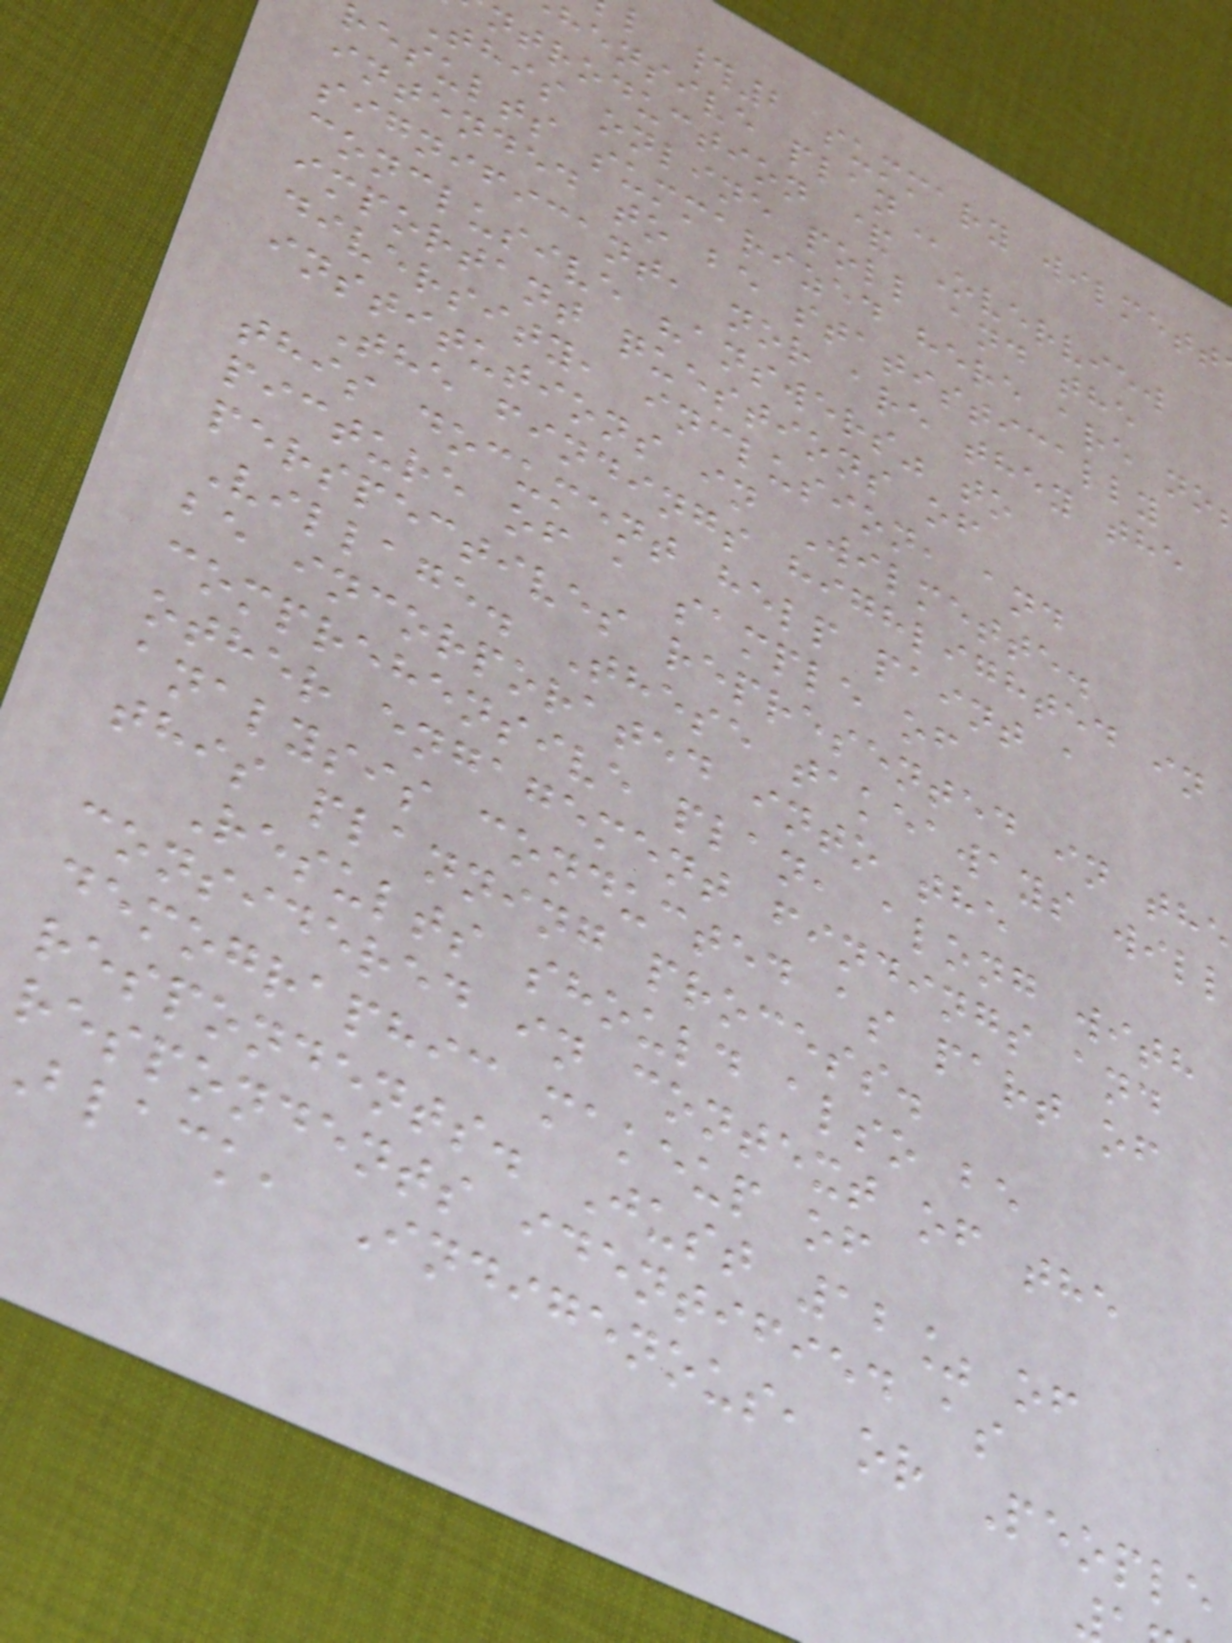l #2 summary
hensive
ntroduction & Overview
This online poll and the
results summarized here are no
intended to be statistically
significant, nor are they the
conclusive "answers" to
important questions of
diversity, inclusion, and
institutions in Wilmette.
The findings highlighted in
this document help paint a
picture of a sample of
perspectives represented in the
Village. These takeaways will
be incorporated into the
comprehensive plan, along with
other engagement findings and
analysis conducted as part of
this planning process.
Results should also be
considered in context of the
demographic makeup of
respondents. Just 12% of
respondents identified as
black, Indigenous, or People
